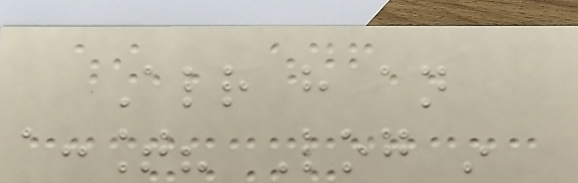Already have an
account? Log in
